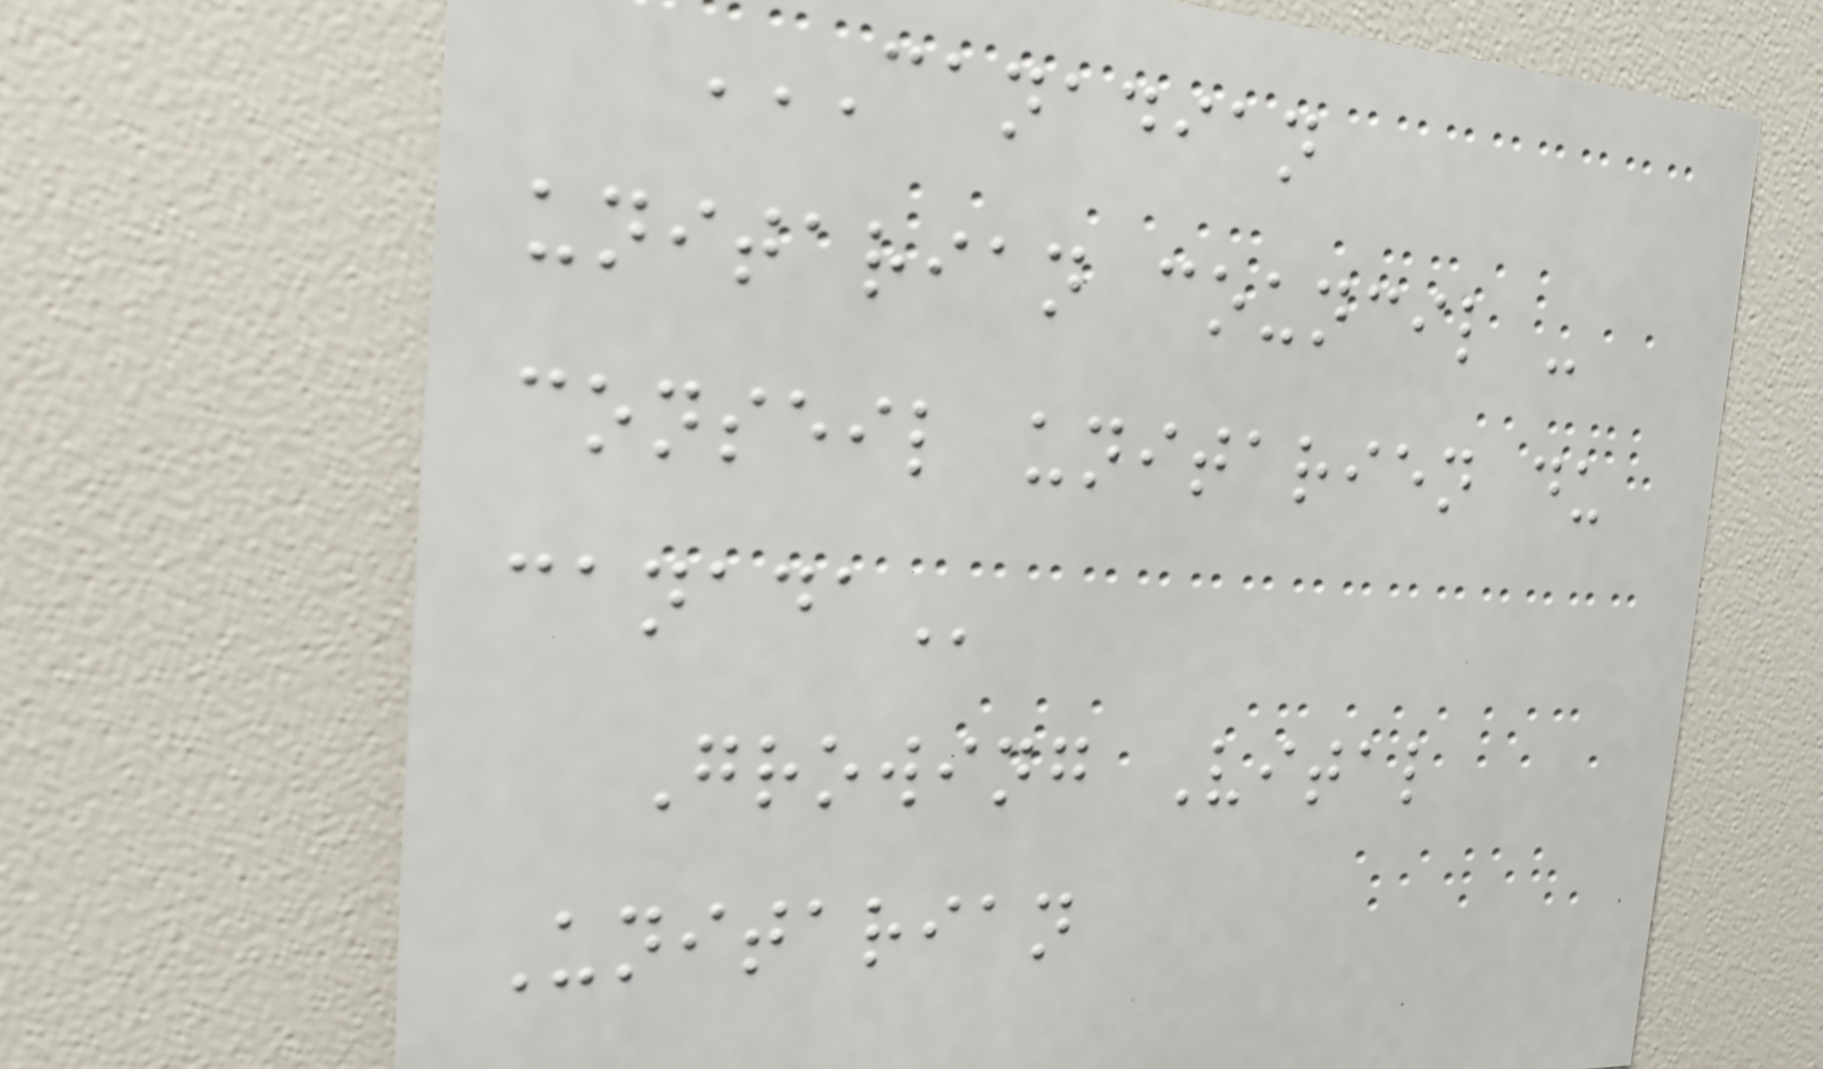CANADIAN
UNITARIAN COUNCIL -
CONSEIL UNITARIEN DU
CANADA
Growing Vital
Unitarian
